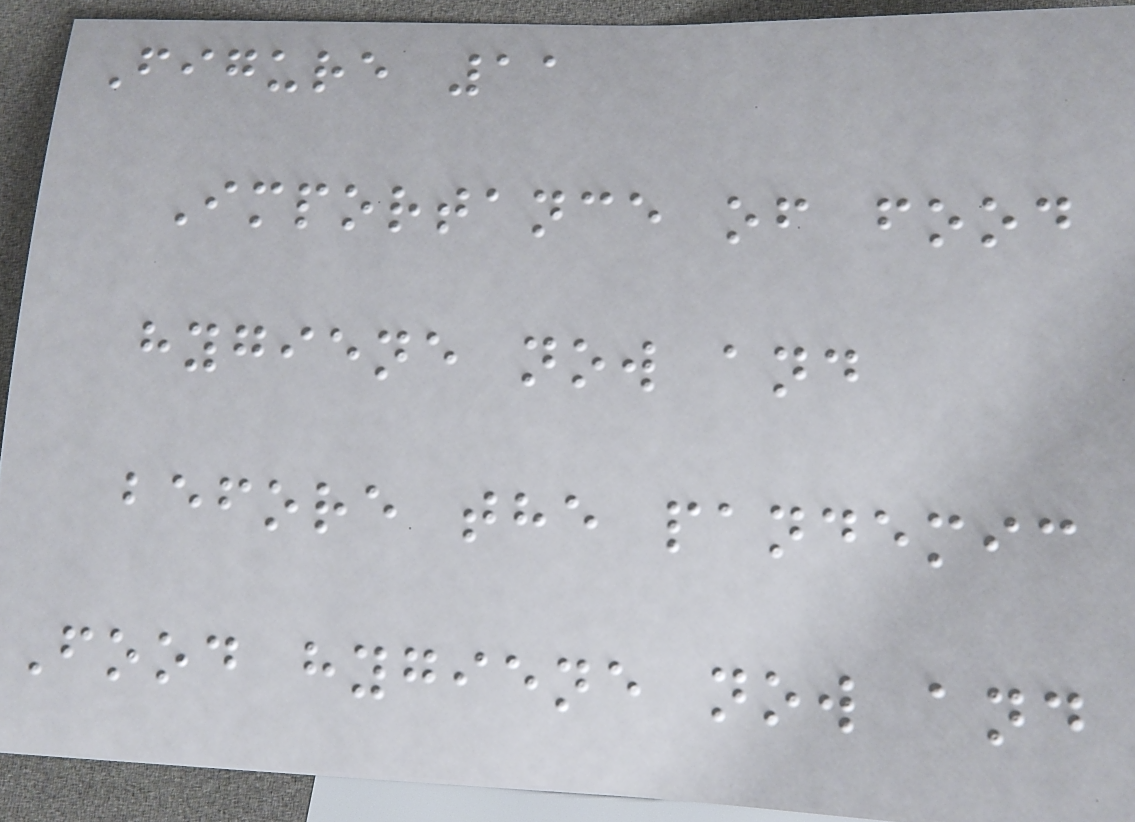Figure 11
Importance of food
hygiene now and
before the pandemic
Food hygiene now and
